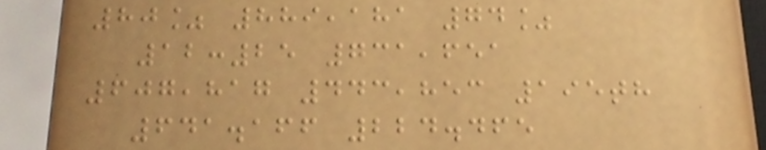80% 889,181 74%
12:25 731,651
607,817 443,853 195th
641.166 224.465
